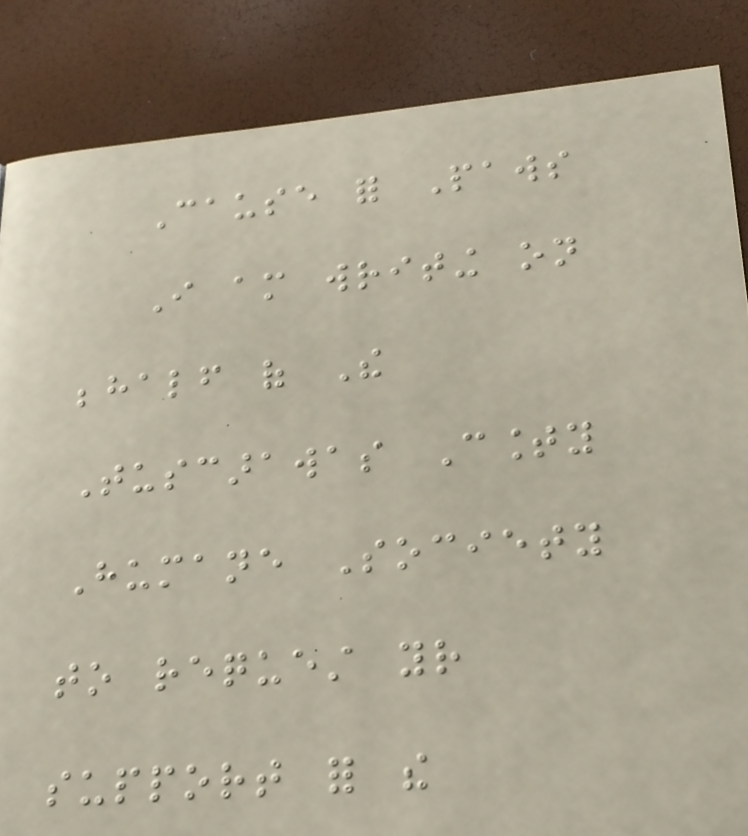Cause for Paws
I am writing on
behalf of The
Tuscarawas County
Humane Society
to request your
support for the
